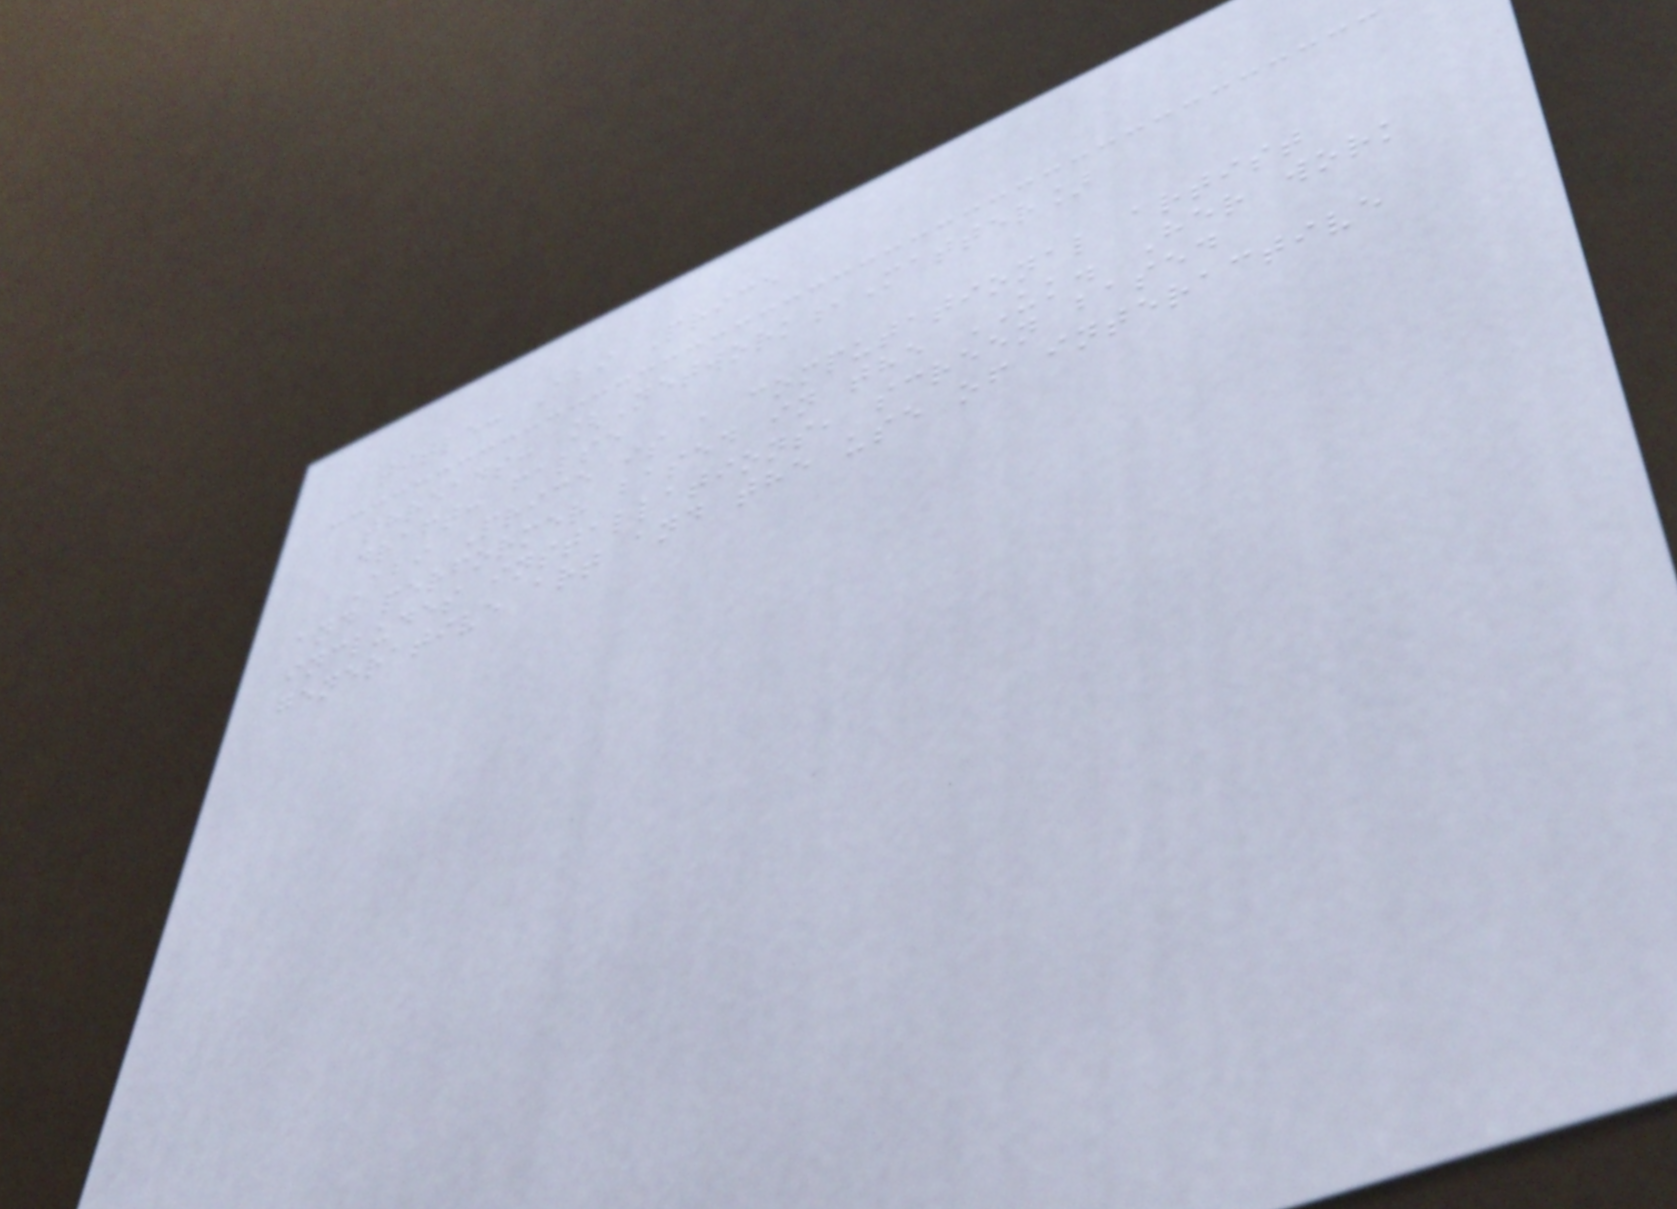title: Abi Price
threads: [Network,Matter]
draft: false
Abi Price is a computational artist
and performer based in the UK. Her work
includes installations, screen based
generative art and the use of interactive
